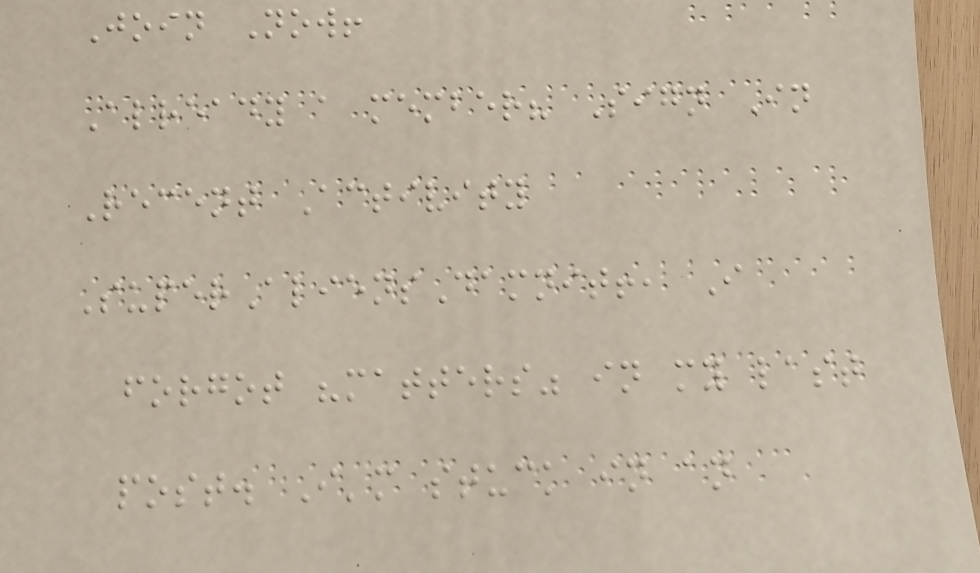Join Now!
Already a member? Sign In
Recent Activity
SuperAliensDamnit!, I
forgot "matters" in my last
post. I'm stuck in an
